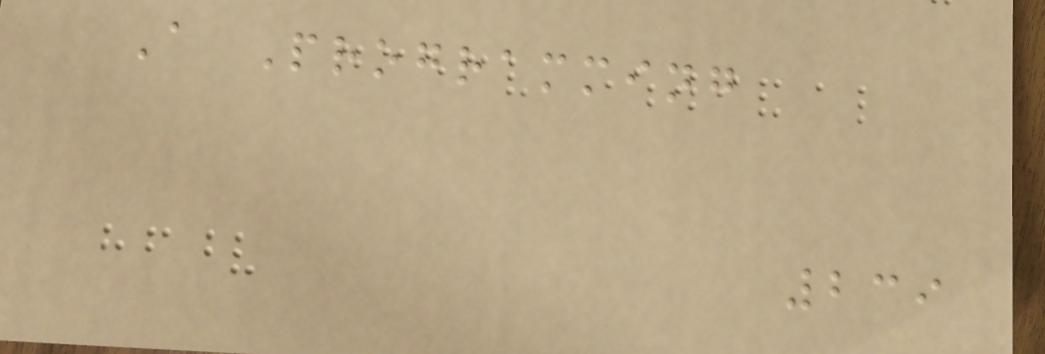A Programming
239
